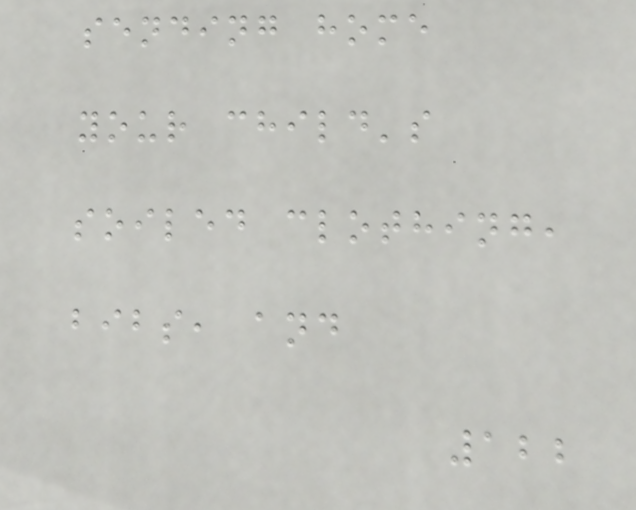sending home
your child's
soiled clothing,
bibs, and
122
